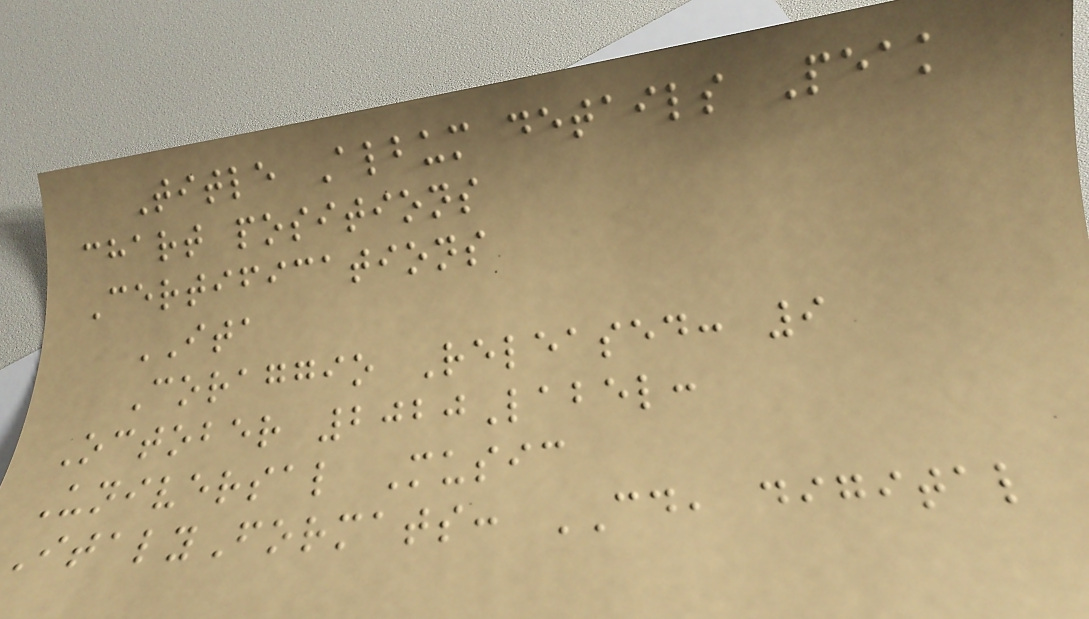Title Album details Peak
chart positions
Certifications
ITA
Coraggio Released: 9
October 2020Label:
Universal Music
ItalyFormats: CD, digital
